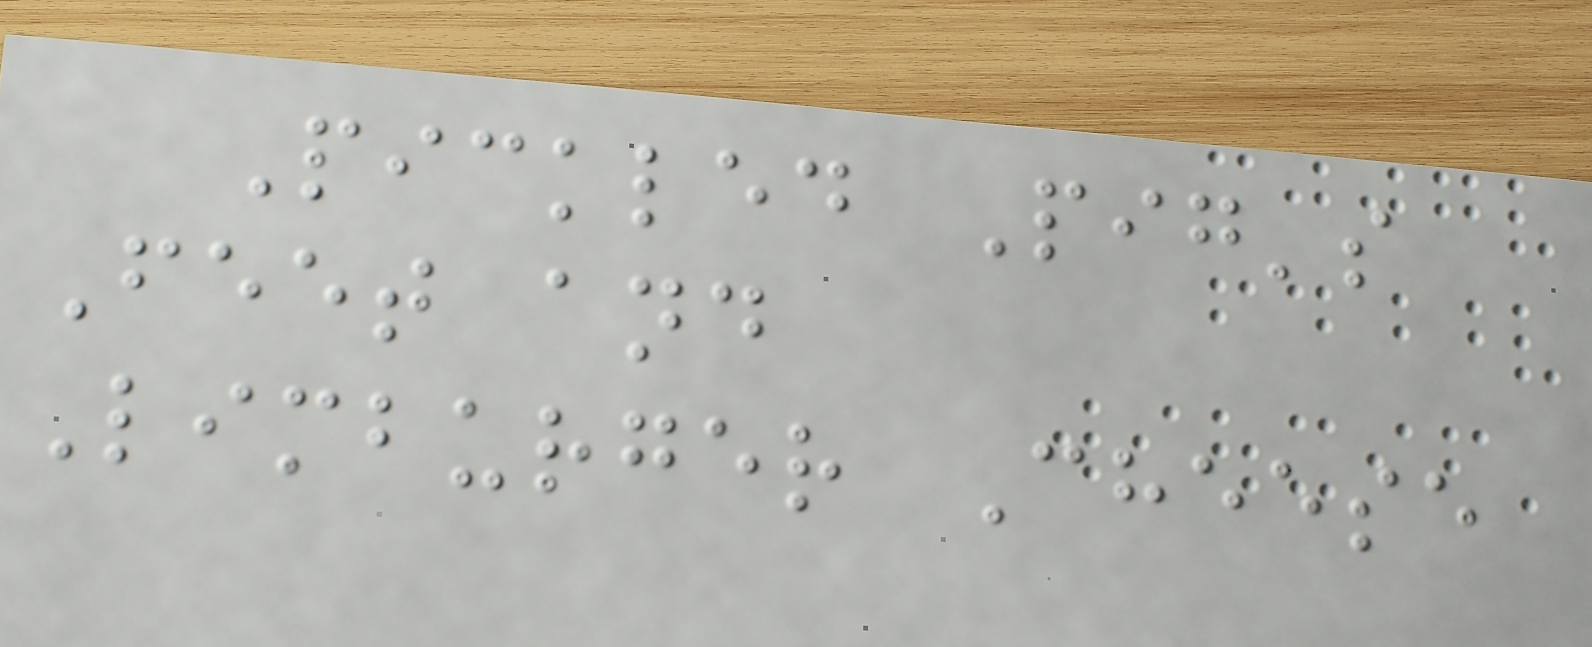Pickled Pig's
Feet and
Limburger Cheese
